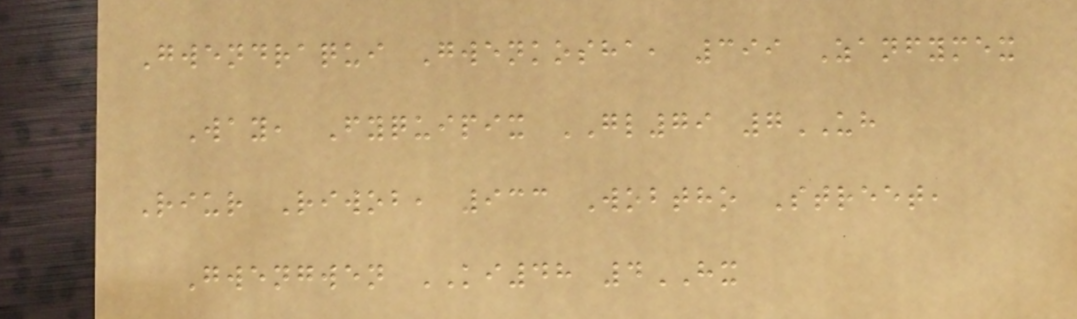Gwendraqui Gwenkosha, 399 Zanfymex
Way, Fyquipix GL79 7UH
Riur Riwob, 933 Wobtho Street,
Gwengwen KI48 4HX
